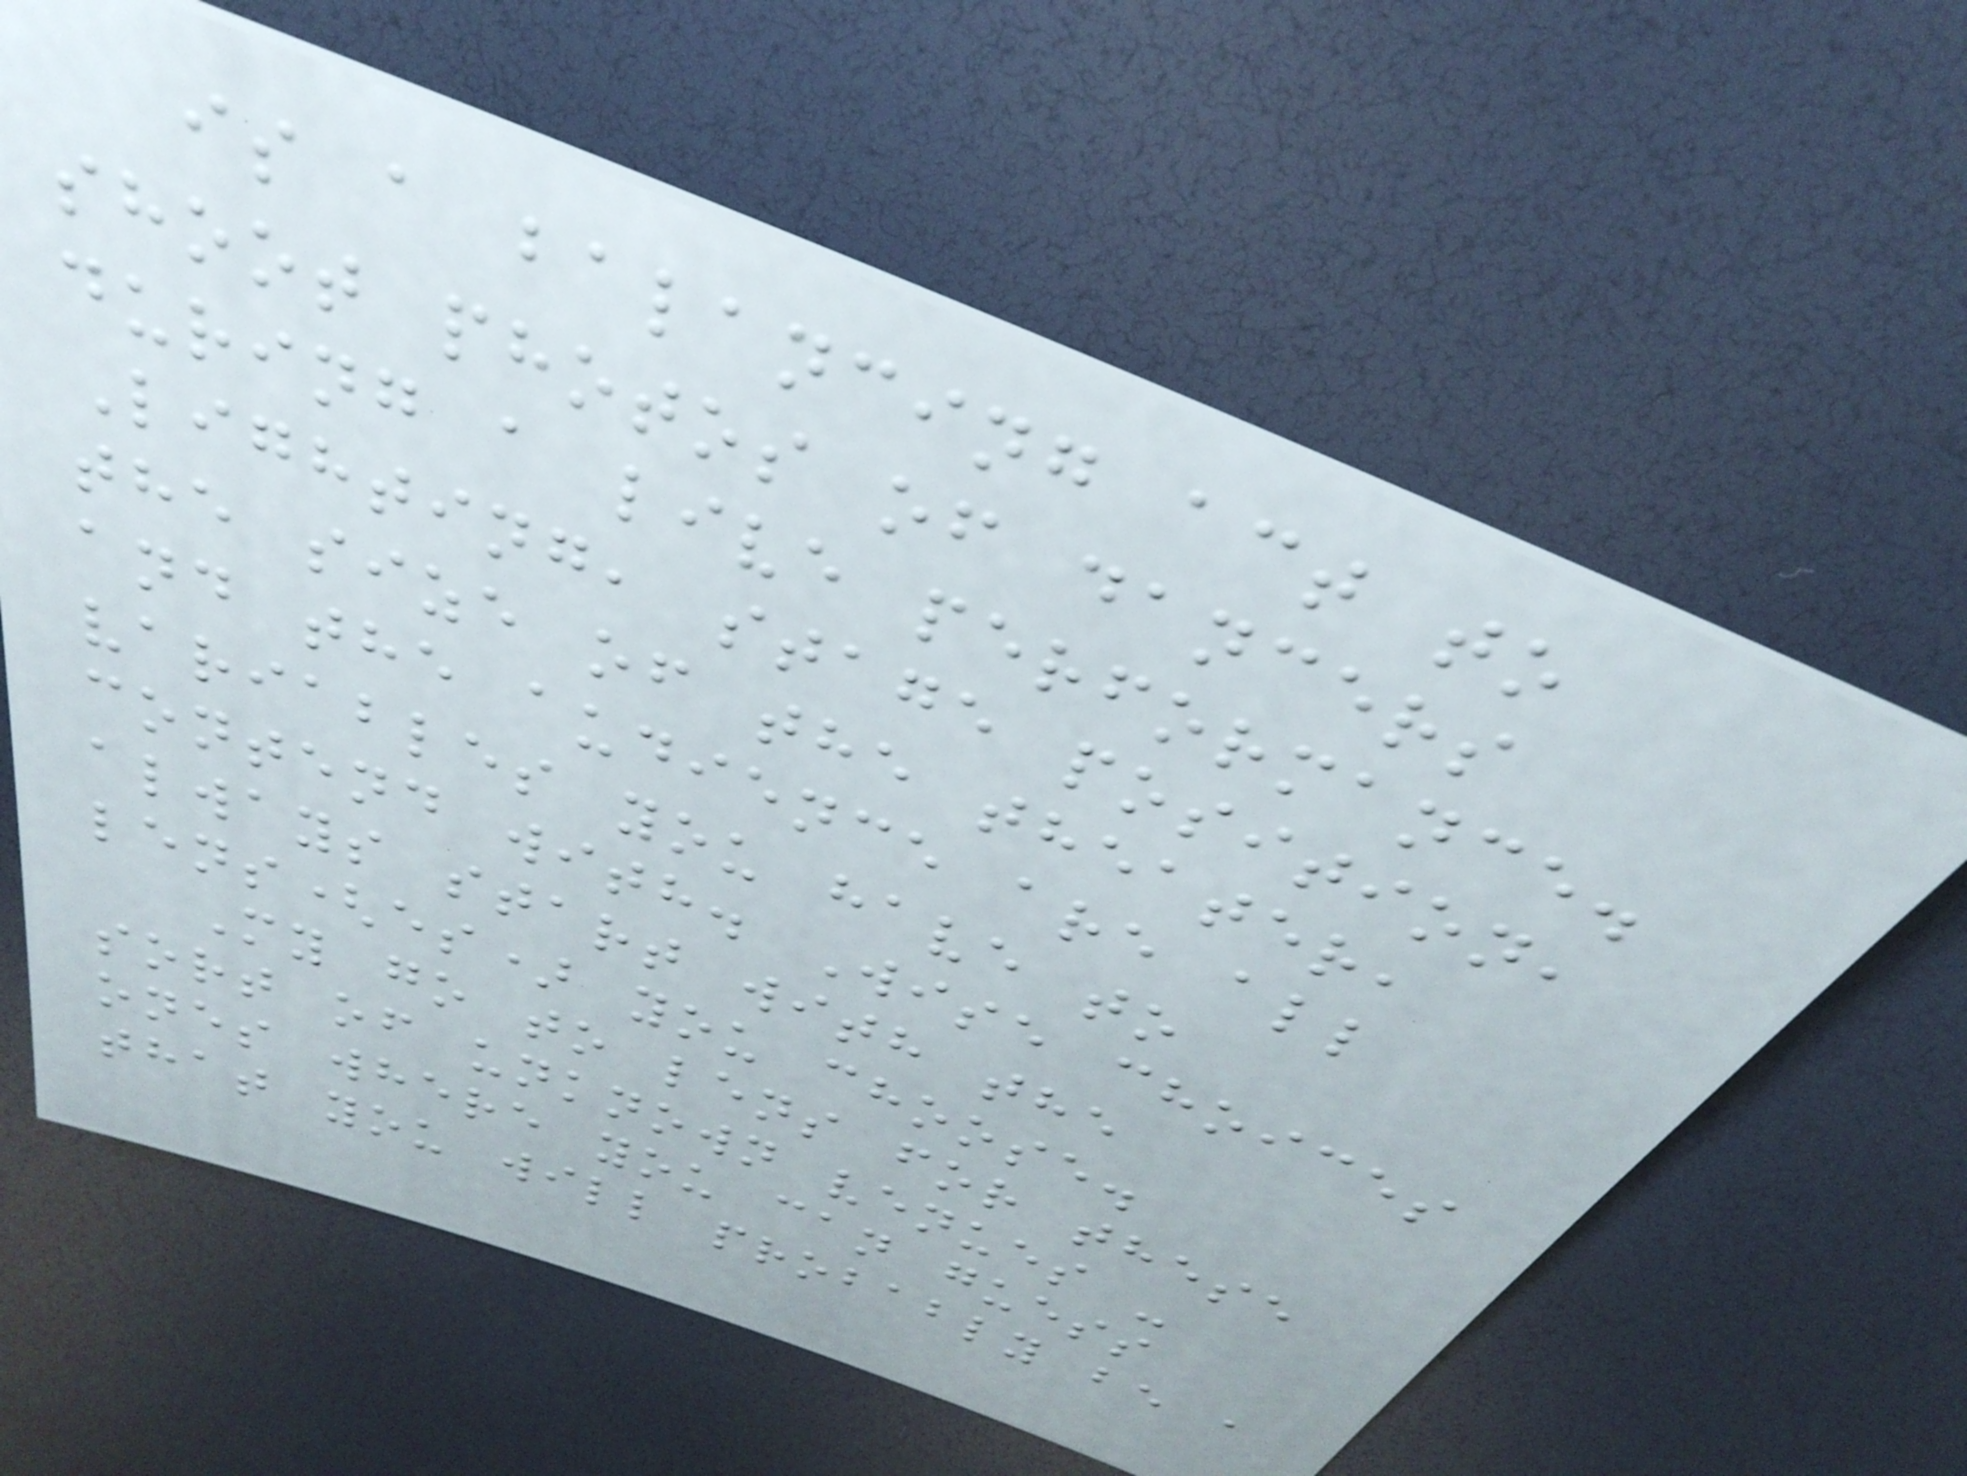is a balancing act to
shoot photos of dancers
during a live performance.
Lighting, stage position,
the size of the theater,
and the audience are all
variables you have to
contend with. Wise choices
always start with the
lens(es) you choose.
My go to lens for these
sort of unknown venues -
ones where you can guess
that you will probably be a
